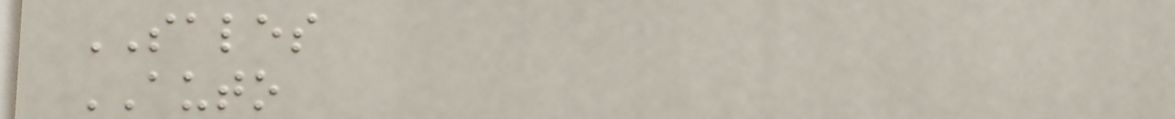SALES
AUTO
